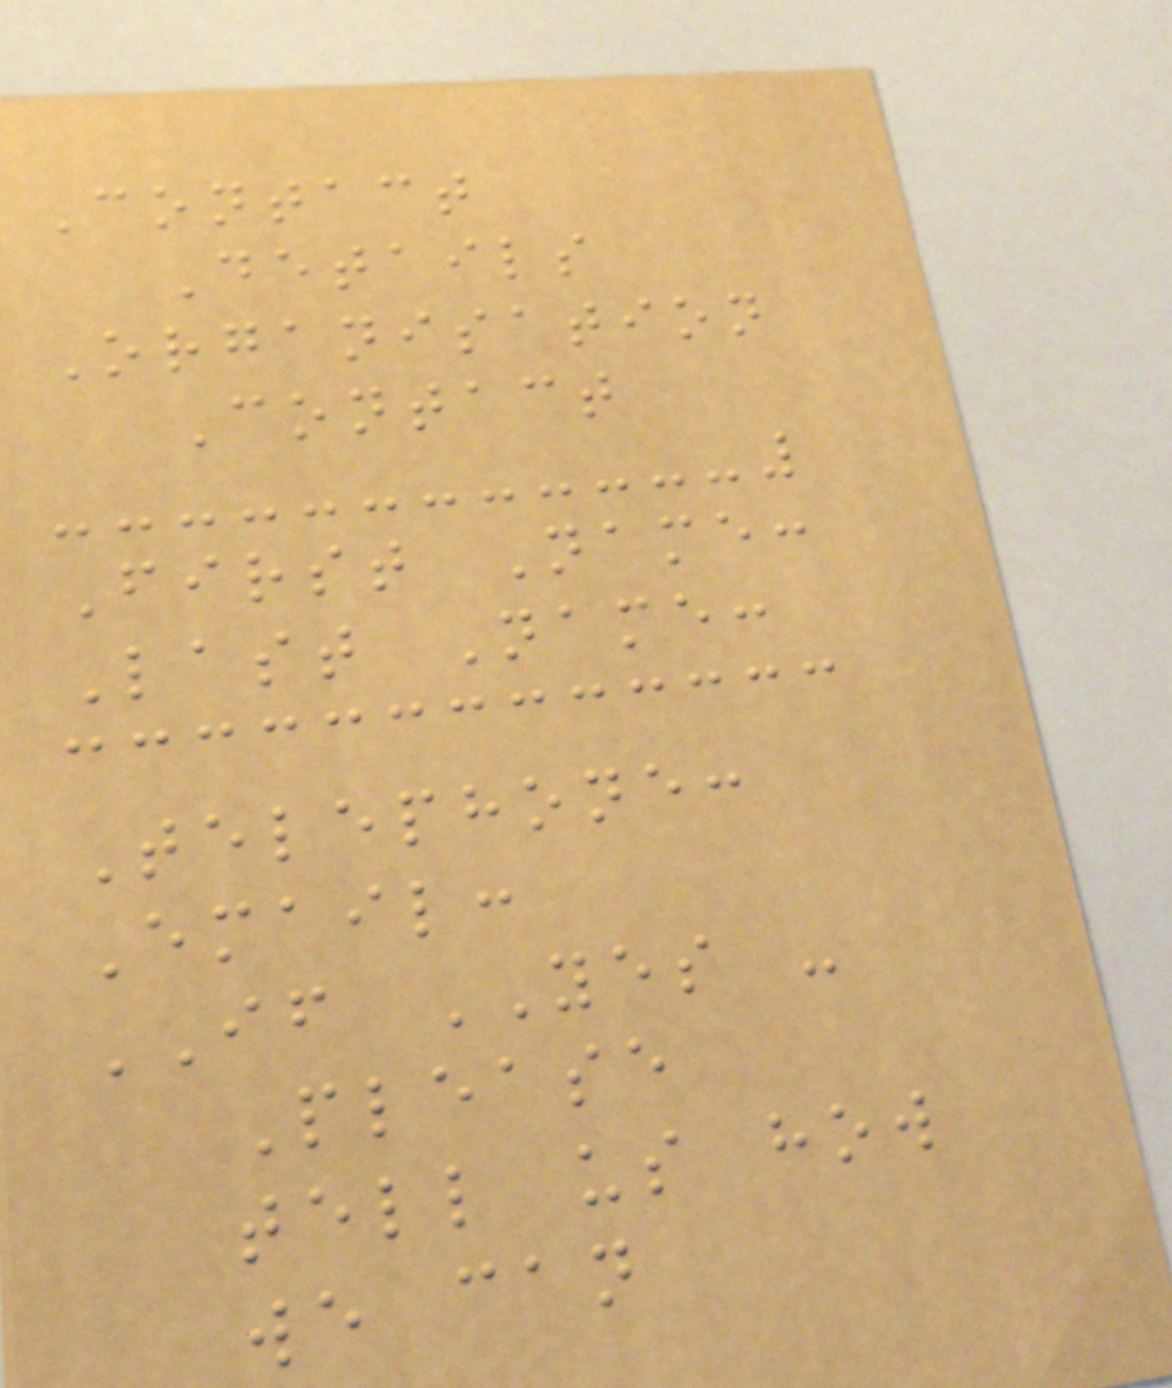Contact
Details
Organisation
Contact
First Name:
Last Name:
Telephone:
Email:
IF YES -
Please
tell us how
we can
